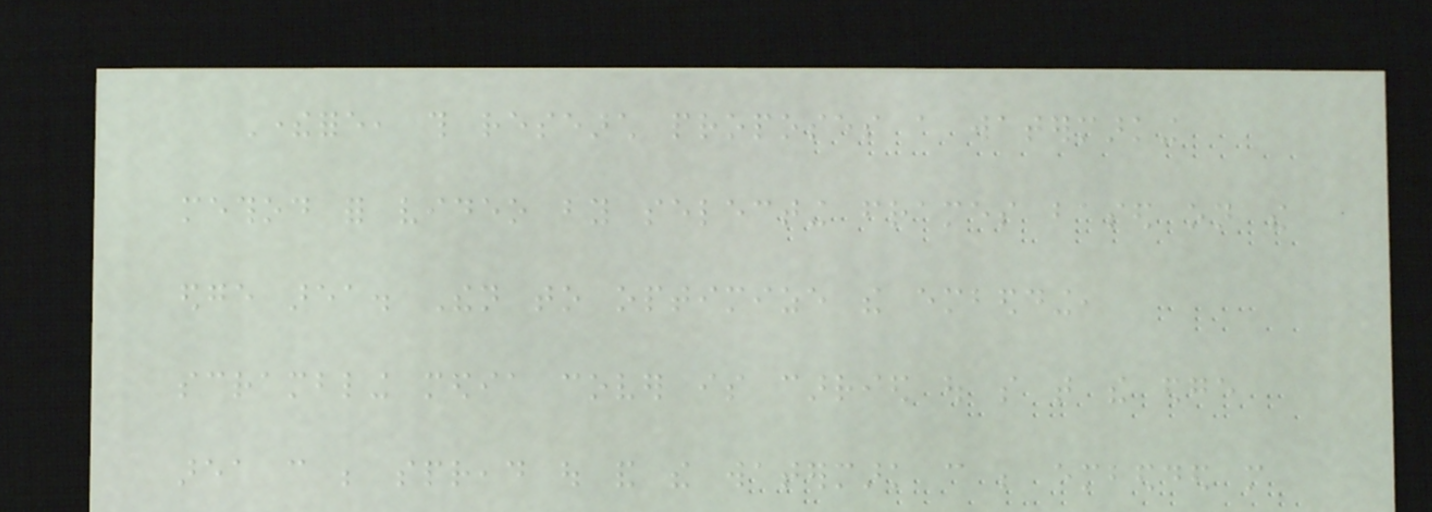Therefore, this research proposes a watermarking
method for video by selecting frames based on the
edge area. Then to optimize the embedding,
scrambling media cover is carried out so that the edge
area can be spread out and the watermark can be embedded more
